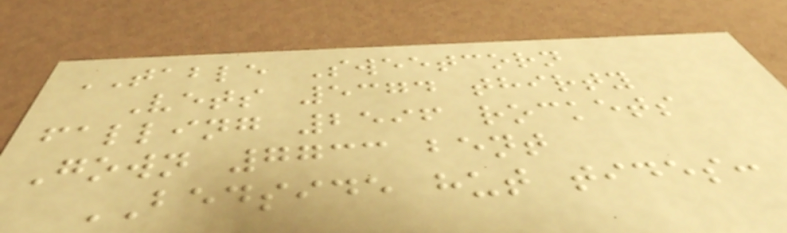TABLE Sweetcorn
Vets 5374 thirty
falling 2596 rockets
Gown 7733 bent
BEDSIDE hut tides:
